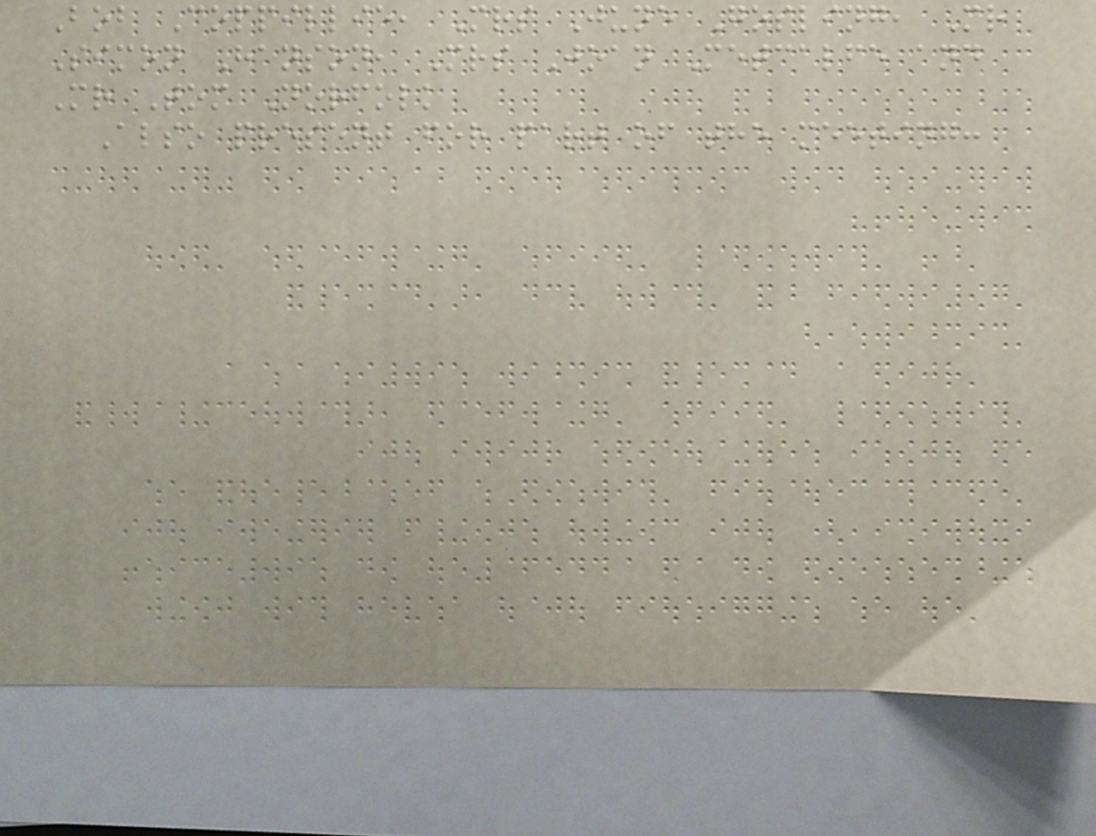Bob Coppillie, Mrs June Gosling, Mr
Simon Hanson, Mrs Joan Metcalfe and
Mr Tom Norfolk
Also present for part of the meeting:
